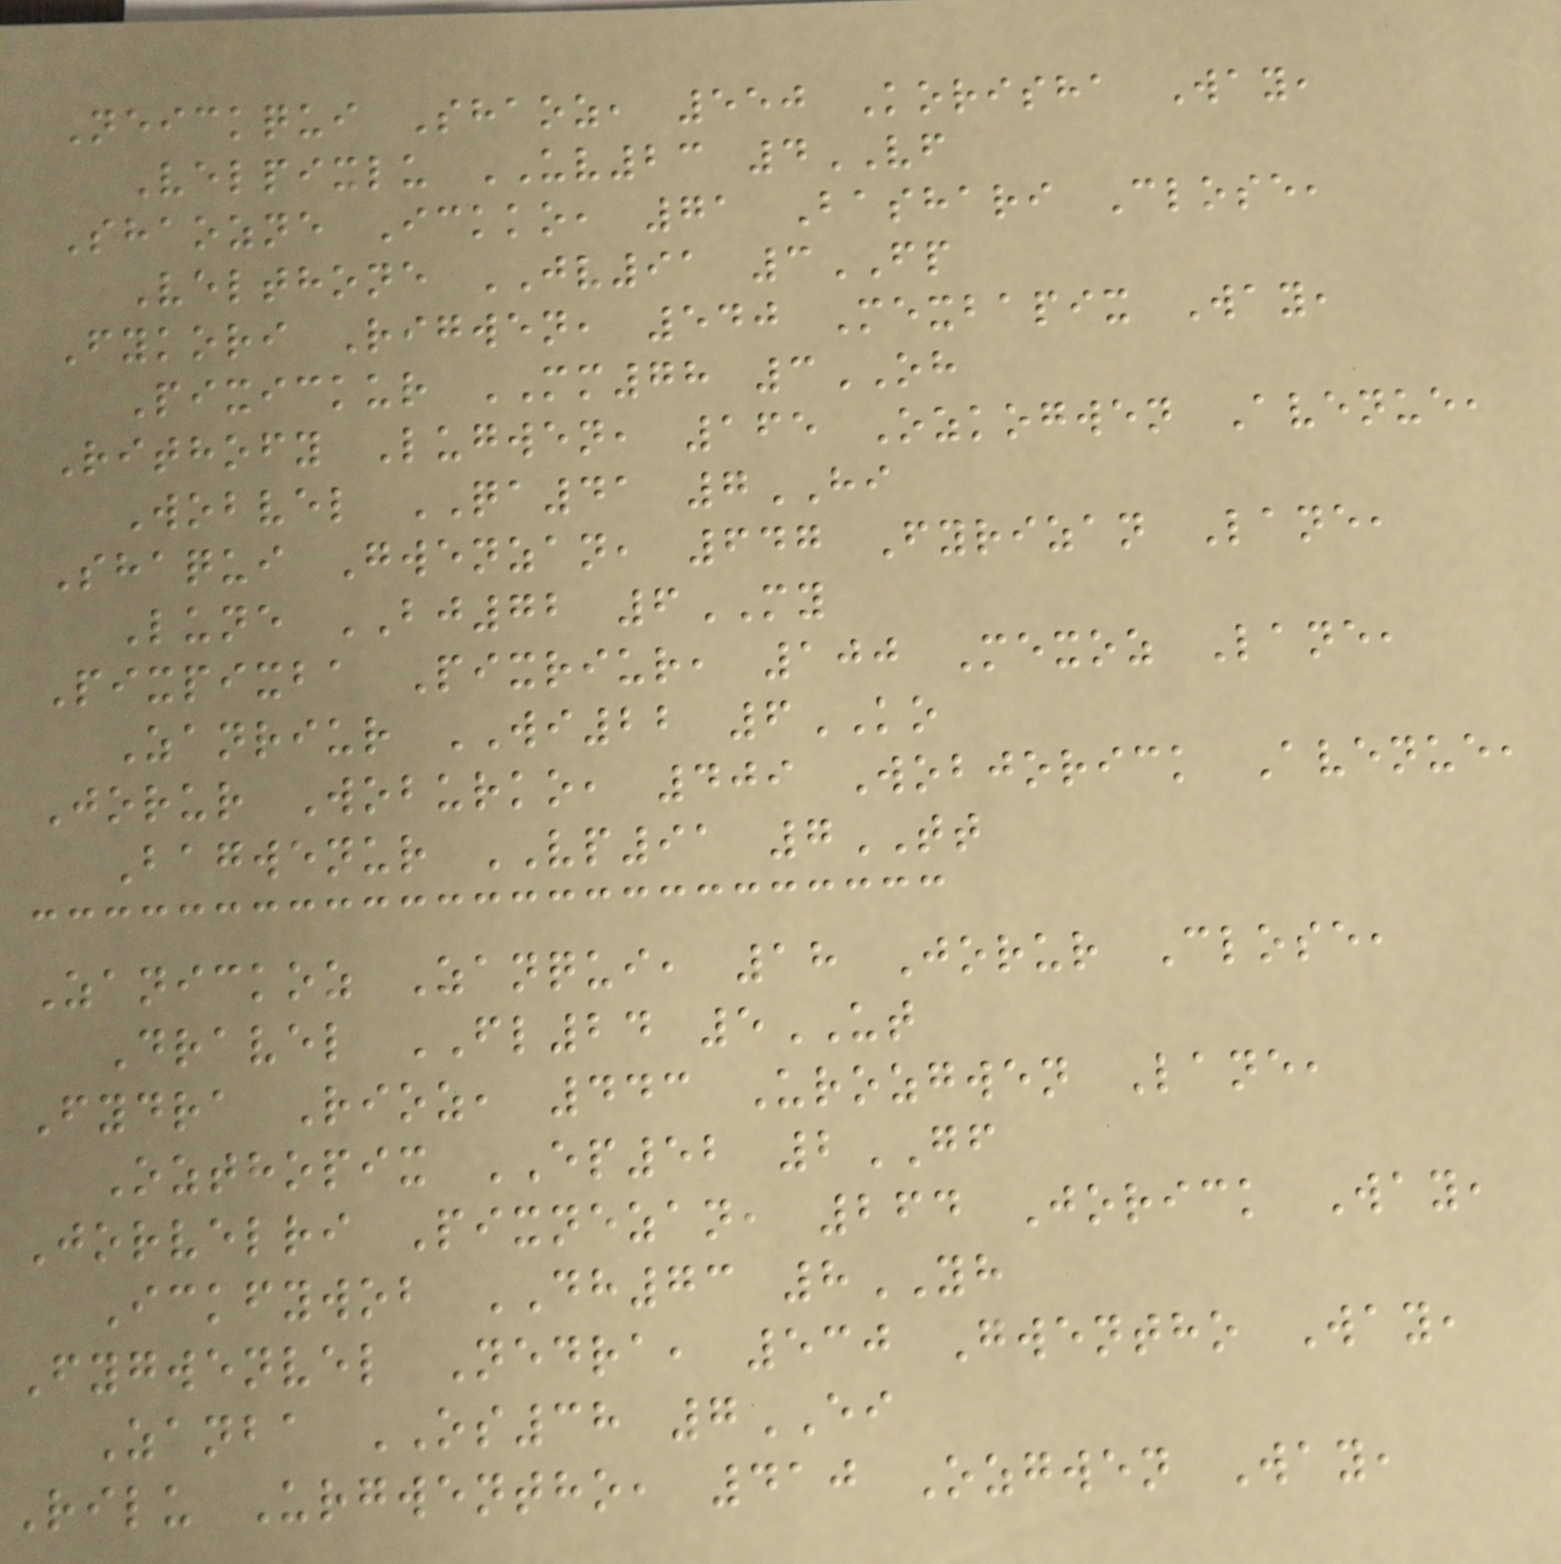Neickqui Shaoz, 550 Korisha Way,
Velpixlu UV23 4VF
Shaozne Ickko, 71 Bashari Close,
Velthone JV91 3FP
Fykori Rigwen, 540 Mexbapix Way,
Pixickur MM78 3OH
Rithofy Lugwen, 165 Ozkogwen Avenue,
Wobvel QA41 7HI
Shaqui Gwenzan, 647 Fyrizan Lane,
Lune BJ72 6MY
Pixpixba Pixriur, 100 Mexoz Lane,
Zanriur WI22 6KO
Jorur Woburko, 409 Wobjorick Avenue,
Bagwenur VP91 7TT
Zanickoz Zanqui, 18 Jorur Close,
Dravel FL24 5UT
Fydra Rioz, 443 Urozgwen Lane,
Ozthopix EP52 2GF
Jorvelri Pixnezan, 264 Jorick Way,
Ickfywob DH73 8YH
Fygwenvel Nedra, 530 Gwentho Way,
Zanba OS38 7EI
Rilu Urgwentho, 410 Ozgwen Way,
